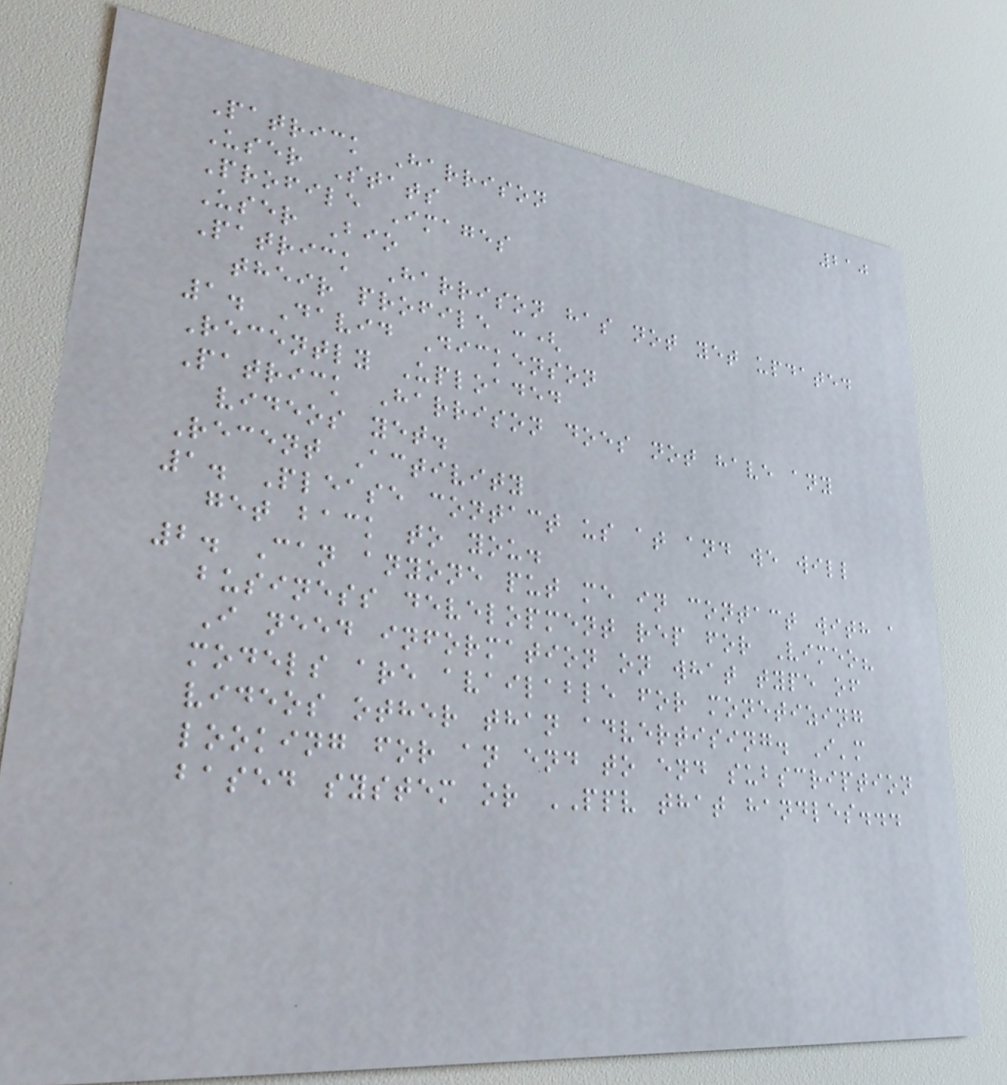210
Patrick Harrison
User Stats
Profile Images
User Bio
Patrick Harrison has not yet updated
their profile :(
1. David Dickenson
Recently Uploaded
Patrick Harrison does not have any
videos yet.
Recent Activity
1. Please contact us at and we will
get back to you.
2. Can anyone put me in contact with a
business development rep for Vimeo?
I need information on what type of
models are available for monetizing
videos other than advertising. I'm
looking for an end to end subscription
based system or PPV that handles...
